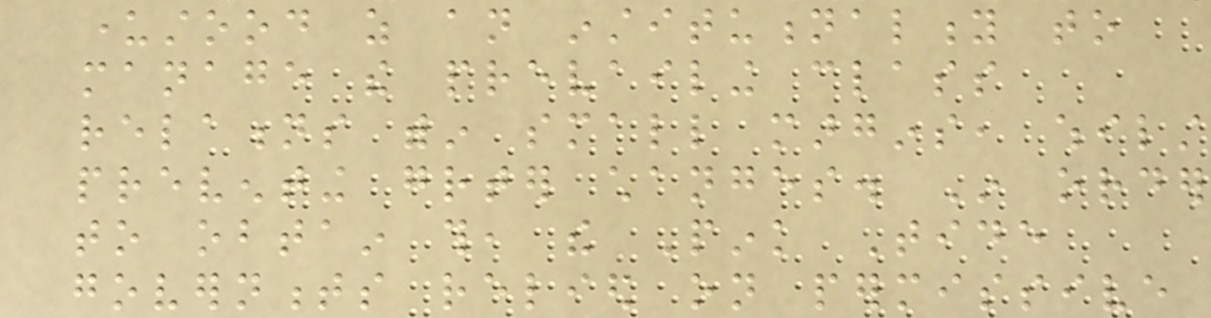understood as an institutionality to
manage the prevailing class
relations within small margins, whilst
preventing greater changes. In order
to obtain this, the Pink Tide
governments relied on permissive
